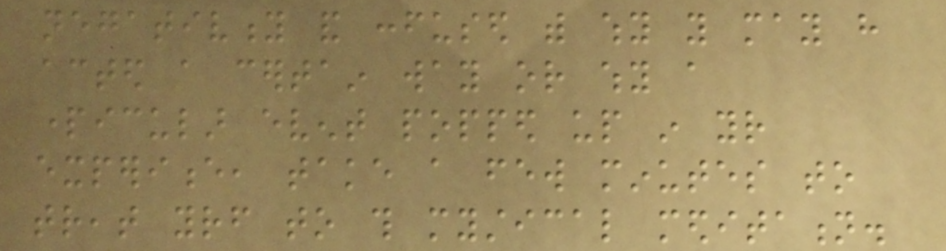negativity and confused with why you may have
acted a certain way or why a
particular event popped up in your
experience, take a few minutes to
treat yourself to this mystical meditation.
